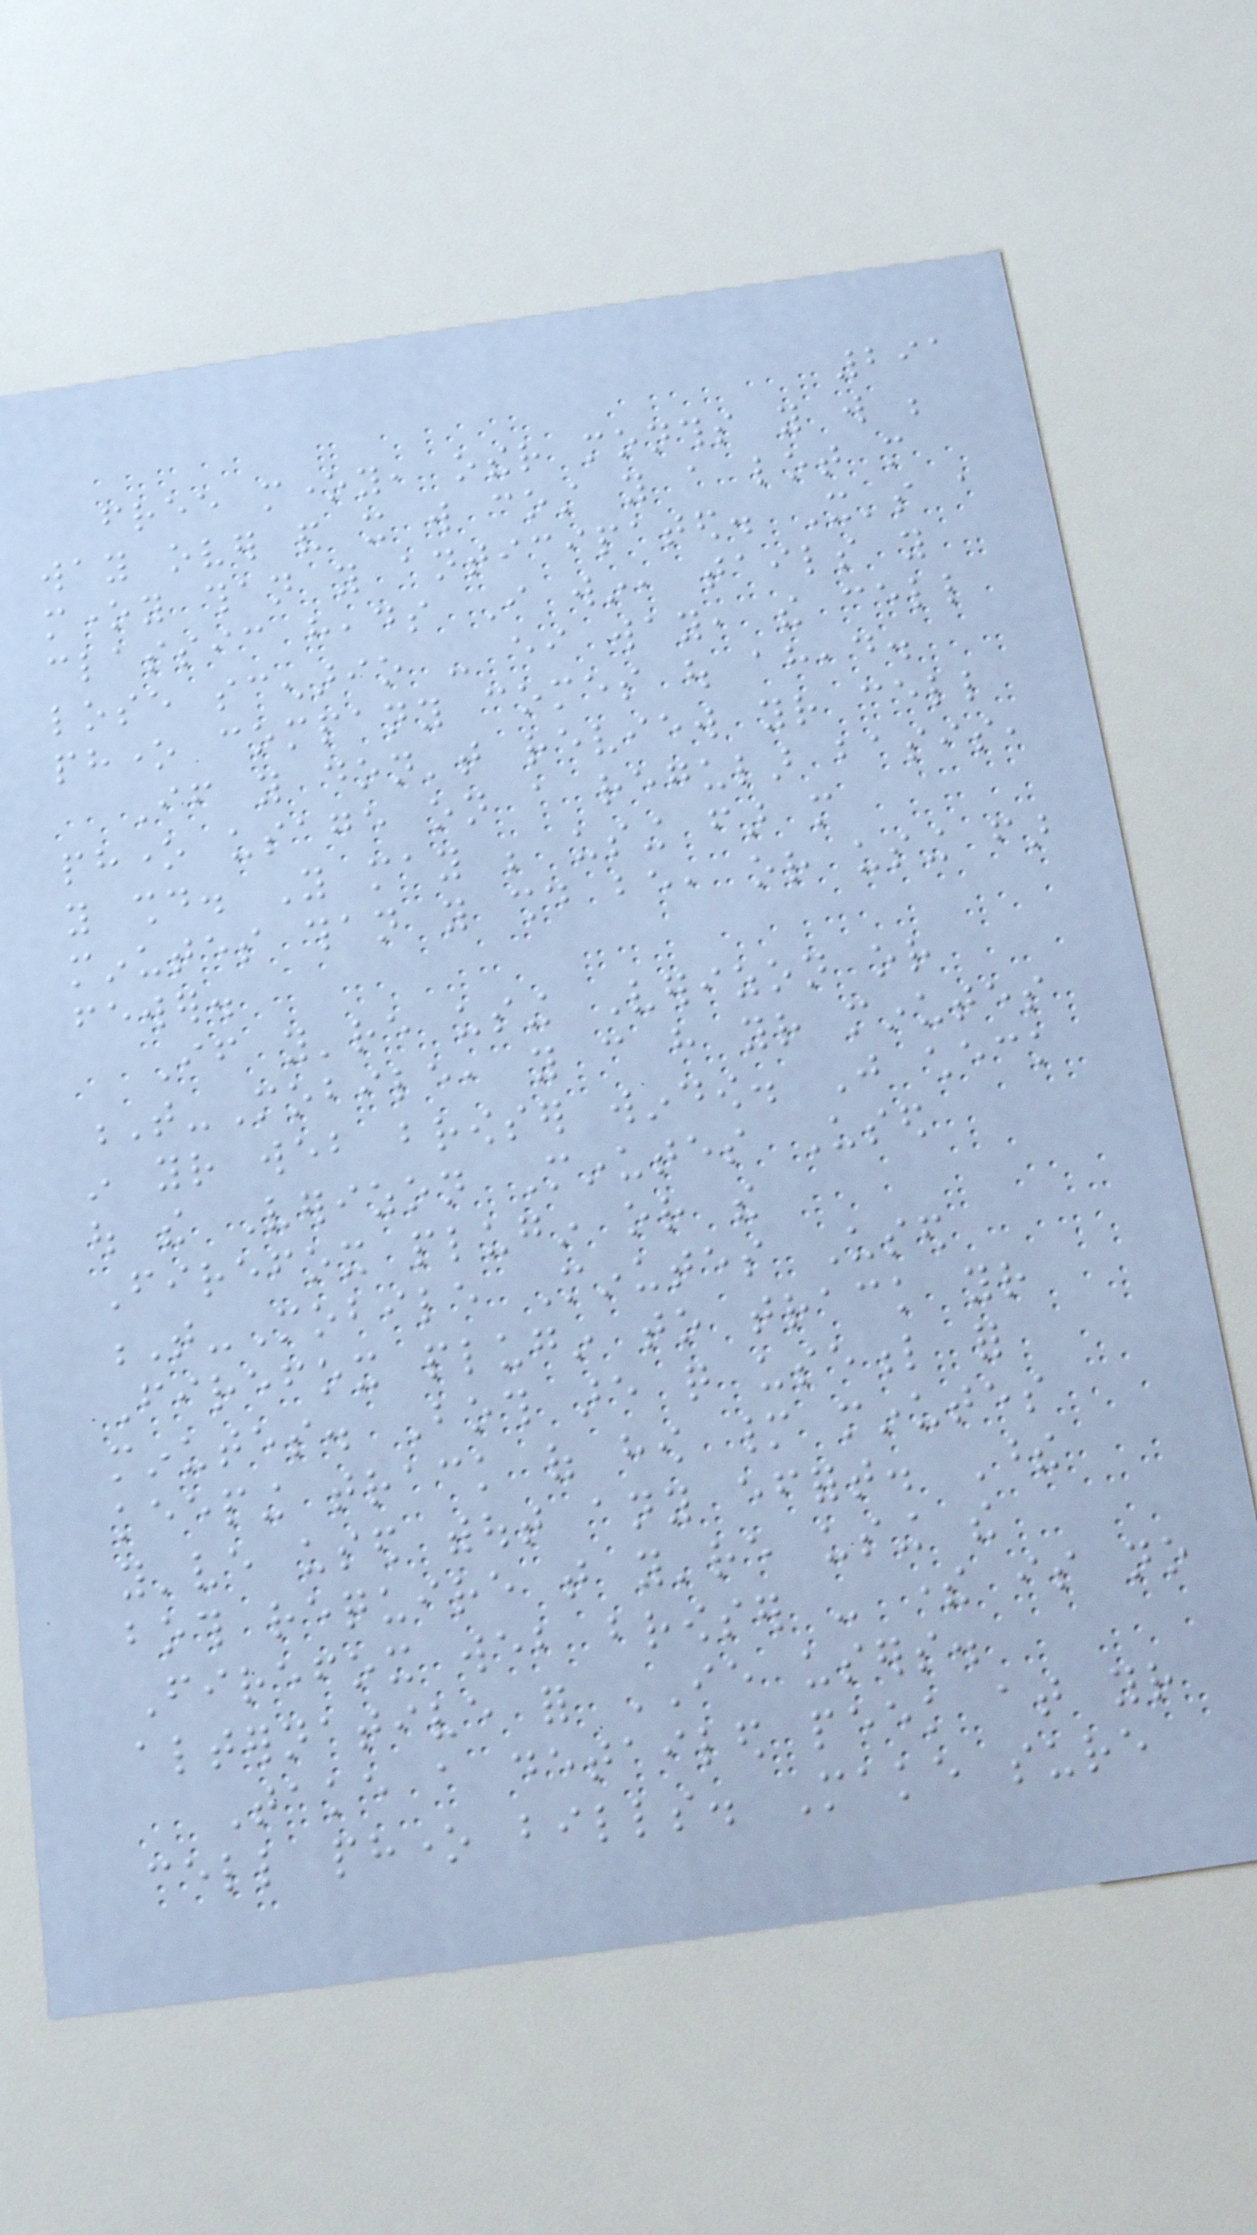291
free money, other months you will be
way over and it will cost you a lot more
money than you anticipated. It's a
classic heads I win, tails you
lose scenario - either way, the cell
phone company comes out ahead.
If you don't review your cell
phone usage on a regular basis,
you should. You may be using far more
minutes than you should be, or using far
fewer.
If you're using Verizon or
T-Mobile, you can have your minutes
in your web browser window. Just check
out the Verizon Minutes Used
Firefox plugin or the
T-Mobile Minutes Used
Firefox plugin to track your
minutes. Both are quite useful for
keeping track of how many minutes
you've used without any effort. These
both require that you're using the
Firefox web browser - there is no
alternative for IE users.
Take a detailed peek at your
cell phone bills. Make sure
